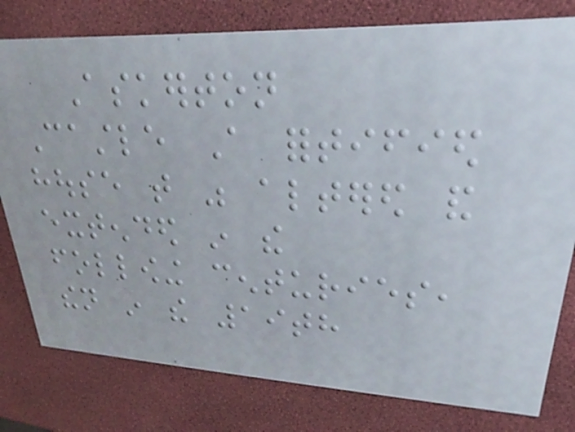Askerton
Castle A fortified
house that was altered and
extended in the
following centuries,
then in the 19th
